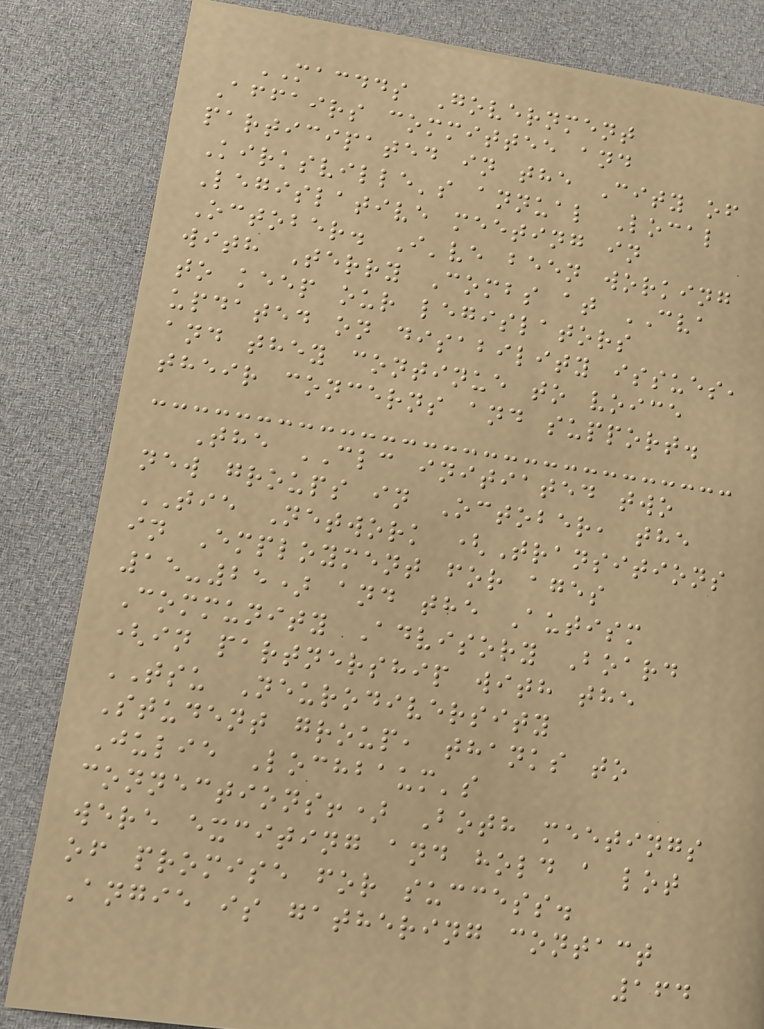MACDDS Government
Affairs committee and
participated in the City of
Kirksville's annual Local
Legislative meeting in
October. I've been working
with Terry Combs at CVA
to keep our legislators
updated on disability issues,
and they continue to voice
their concerns and support.
The CLC initiated two
new groups in October, the
TIE Network (Transitions
in Employment for ages
15-25) and the Autism
Community Advisory Board
(in partnership with the
TSU Neurodiversity
Student group, thanks to
Julie Lochbaum's
connections!) Both meetings
were exciting and hold a lot
of promise for success.
Angie is gathering contact
164
